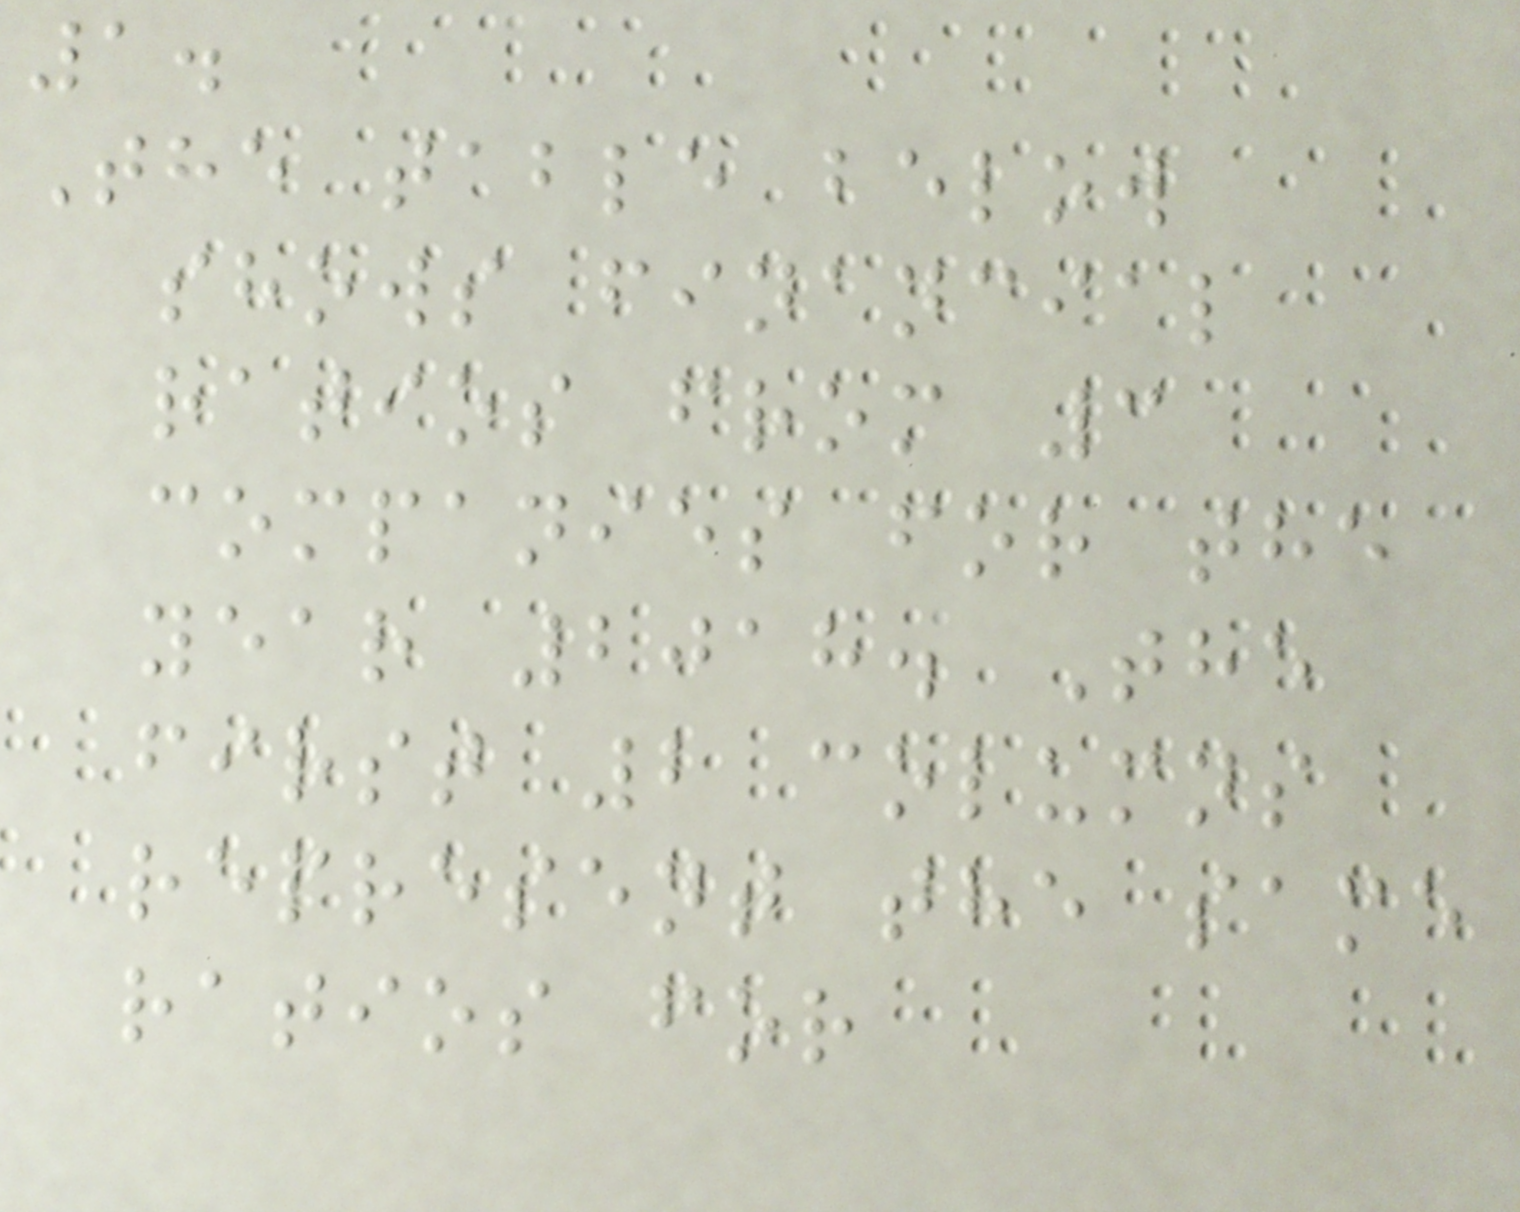1.
The table below
shows financial
ratios from 3
companies for the
year 2018. The
first 2 columns
represent the same
ratios for
